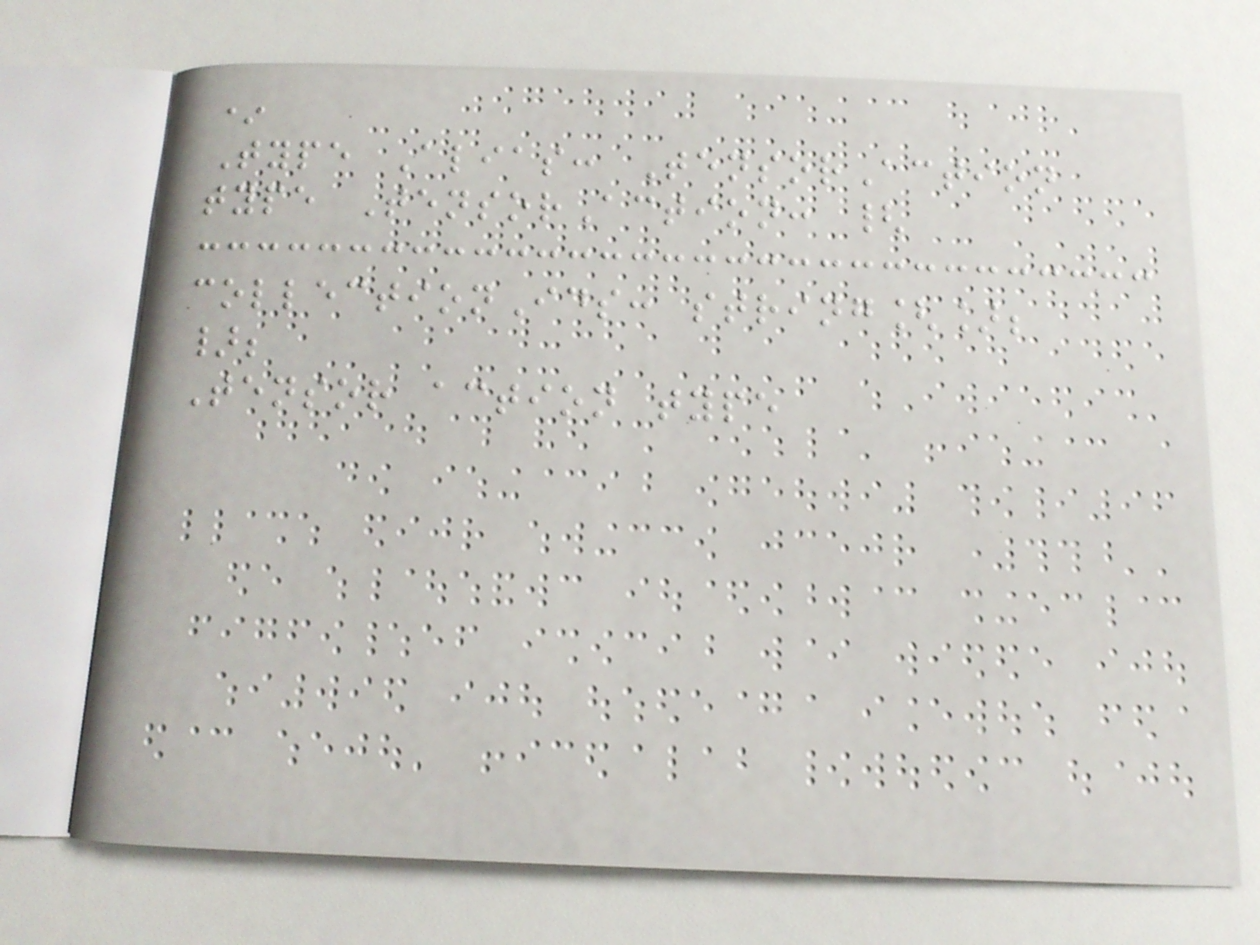*
Type Alias: TensorAction
type TensorAction: {
collectionIds: string[];
};
Tensor action type
